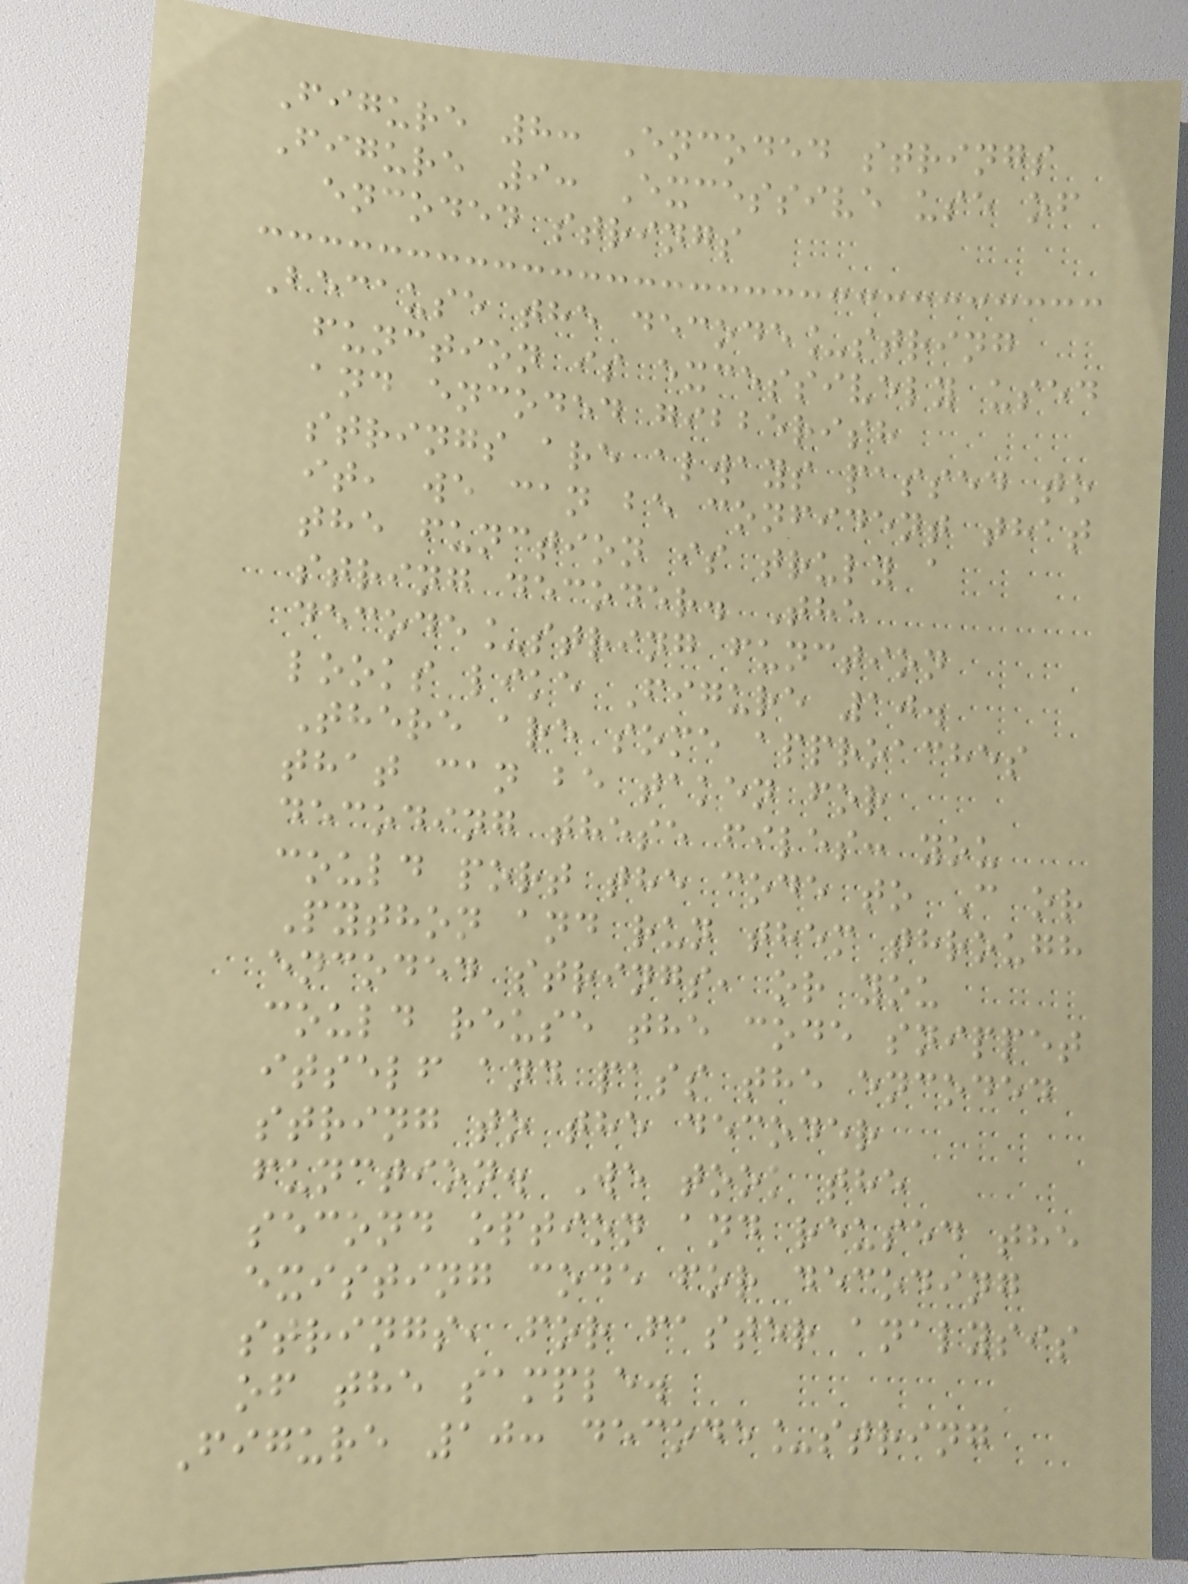Figure 8: Encoded strings
Figure 9: Excessive use of
encoded strings
Because the decode_string
function is excessively used
and encoded gibberish
strings are always passed to
it, we can be confident that
the function is truly a
string decoder. The
decode_string function
looks like Figure 10.
There are some approaches
that can be taken for
decoding these files: you
could port the code to C or
Python and run them through
encoded strings, or you
could reuse the code snippet
itself and pass the encoded
string to the decoder
function. We took the
second option and reused the
existing code for decoding
strings, for faster analysis
of the sample.
Figure 10: decode_string
